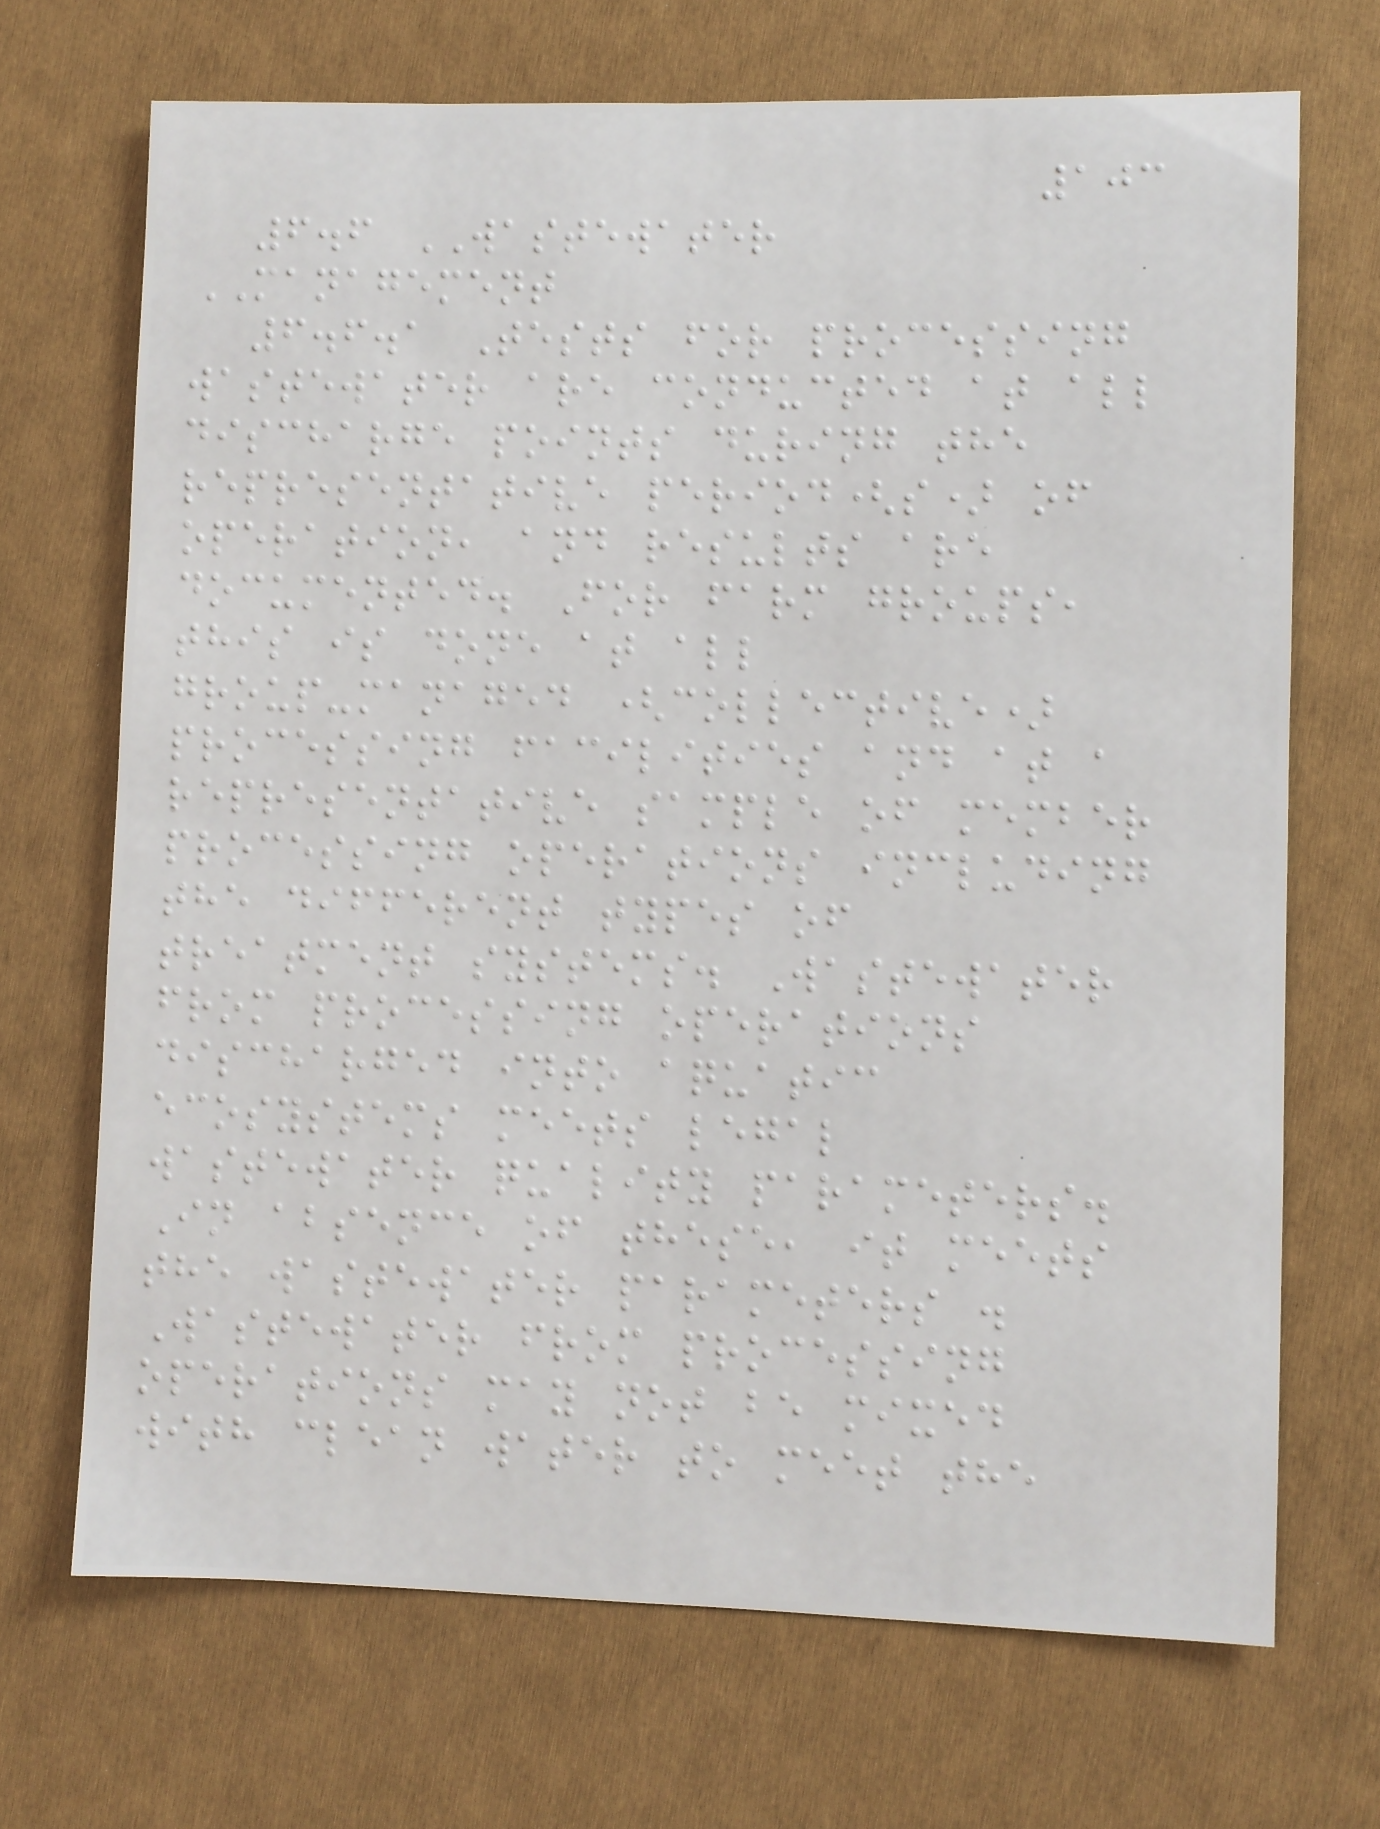103
6.6 WASTEWATER
MANAGEMENT
6.6.1 Tests for processing
wastewater are conducted at all
discharge points during the
representative period(s) of
operation, and results are
documented. For farm groups,
this is done at all
group-managed (collective)
processing facilities and at a
representative sample of member
processing operations including
the different types of
treatment systems. Wastewater
from processing operations
discharged into aquatic
ecosystems meets legal
wastewater quality parameters.
In absence of these, it meets
the wastewater parameters .
Wastewater from processing
operations may not be mixed
with clean water to meet the
